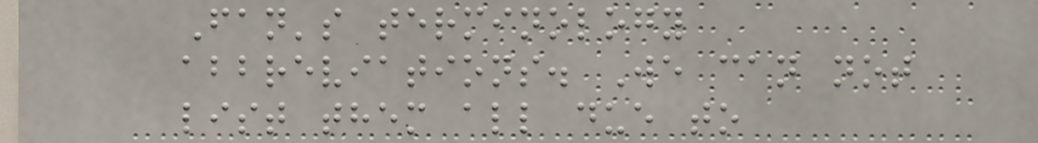Fan's terminology
abbreviations. We can not
list them all due to
